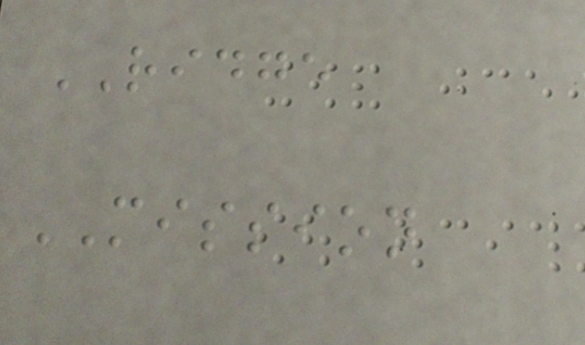RIDGE
MISSION
